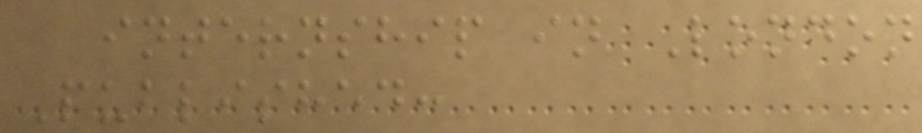internship in London
Published:
